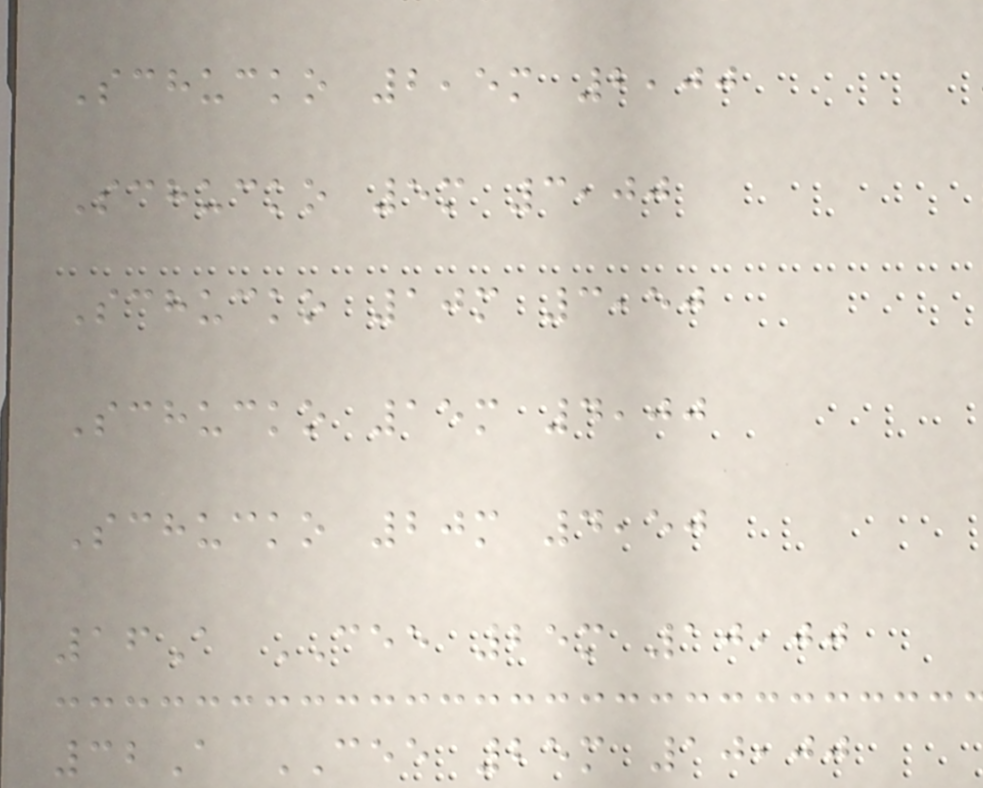Schucko 2,5m 2,00
Schucko 5m 3,00
Schucko 10m 3,50
Schucko 15m 4,00
Schucko 20m 4,50
16A CEE 25m 10,00
32A CEE 25m 10,00
